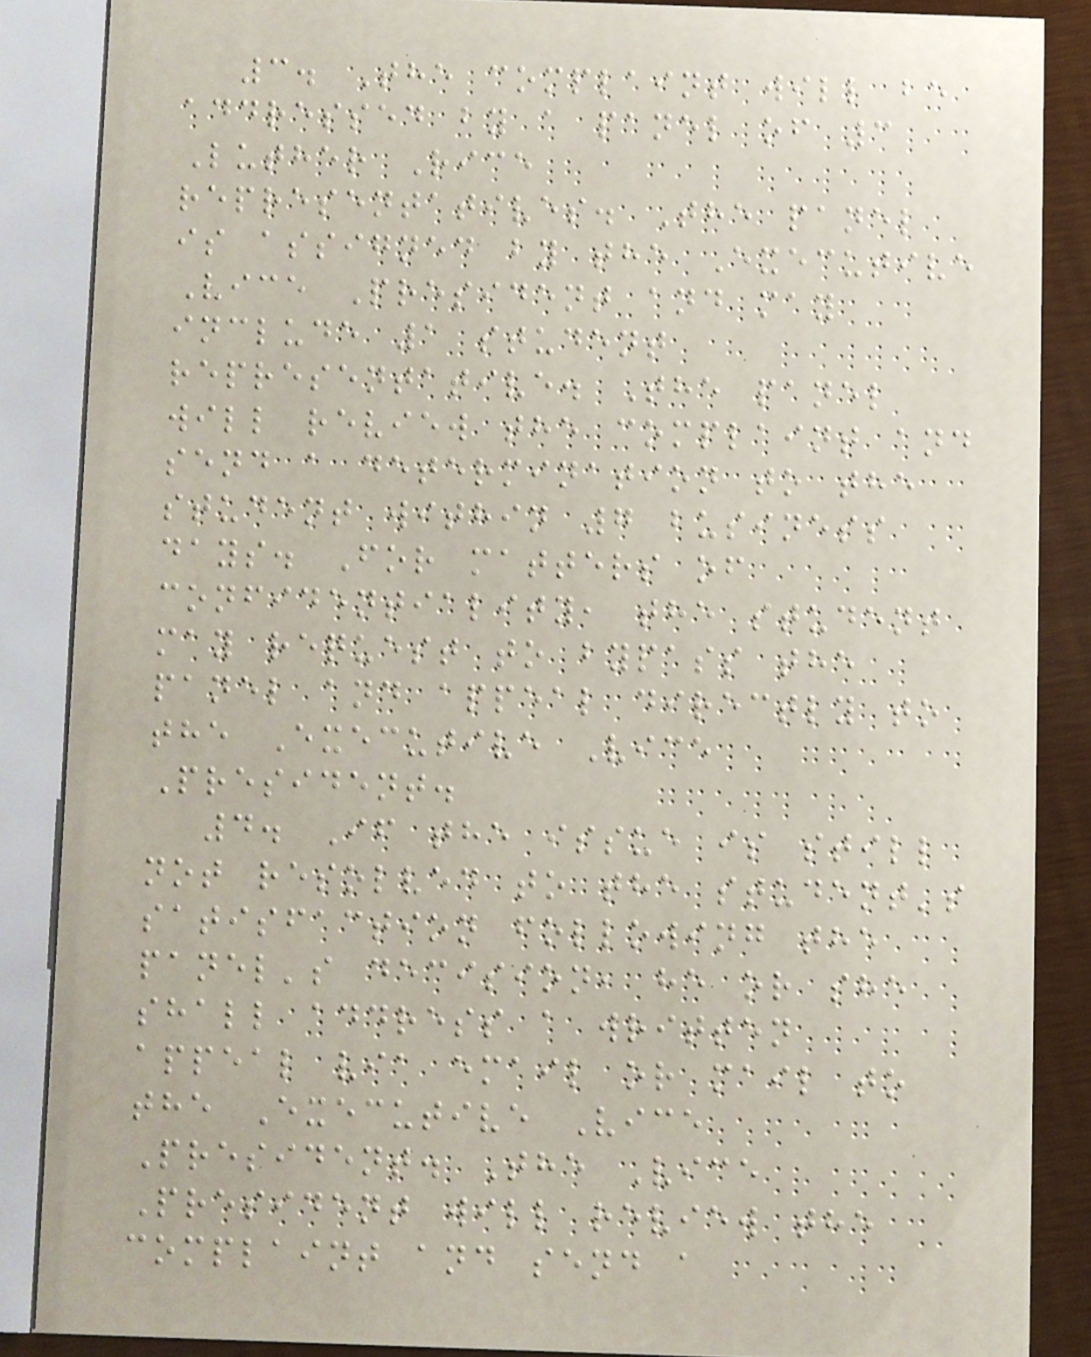3. The complaint will be
addressed by a panel of 3
Luther Rice
representatives. The panel
is assigned by the Executive
Vice President and may
include 1 student
representative. The panel
will review the complaint and
send a determination to the
student within 7 business
days. For matters of
confidentiality, the student
may request to bypass the
panel and appeal directly to
the Executive Vice
President.
4. If the issue is still
not resolved to the student's
satisfaction following the
panel's decision, he or she
shall address a written
appeal via email or mail to
the Executive Vice
President. The Vice
President will review the
complaint and send a
